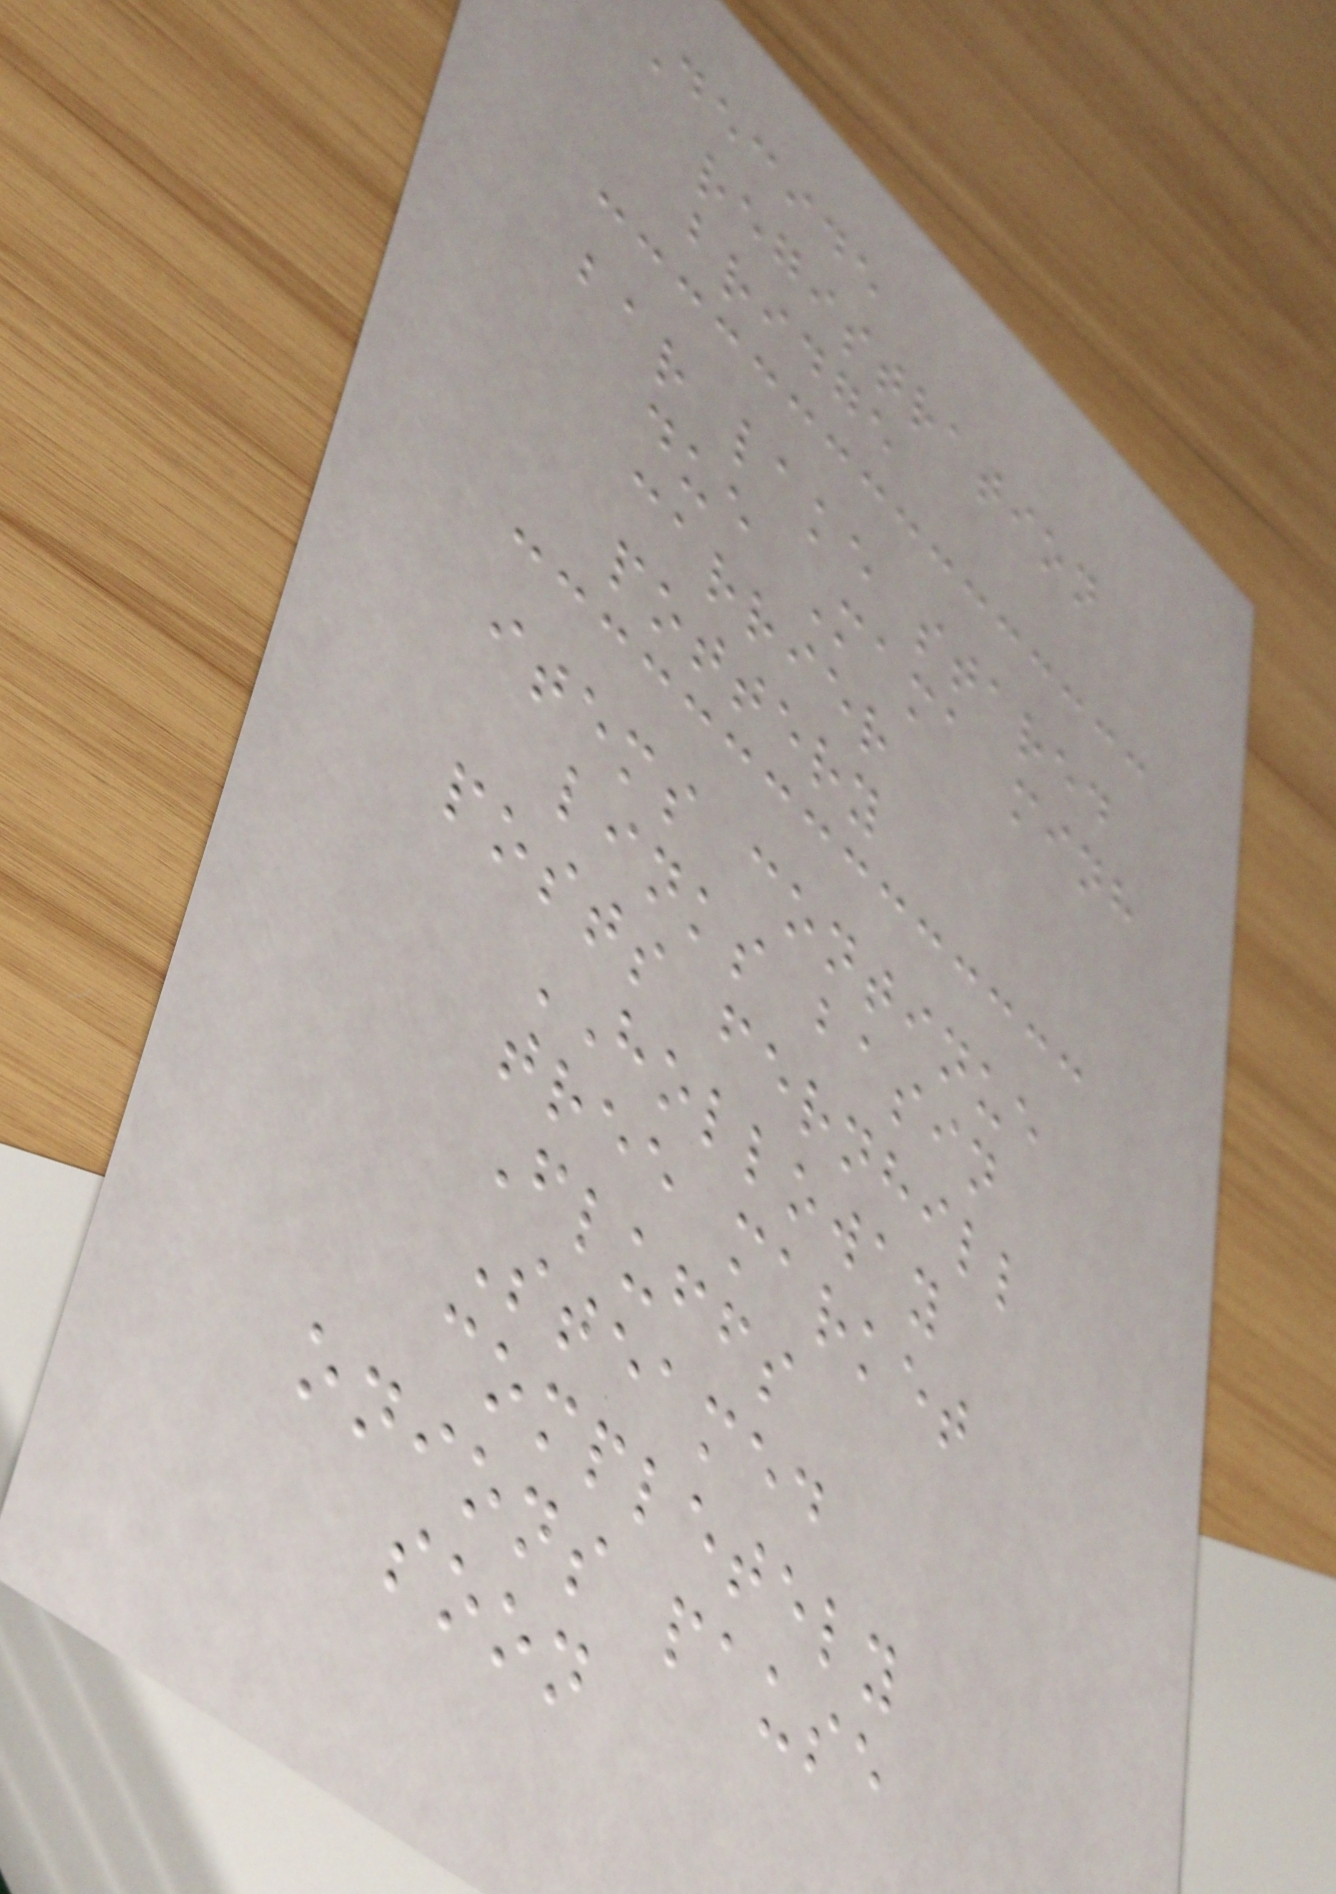Decide
registration
bridge
bar lake stared
due Mama minh
carrier
pottery
items continue
links basin
posts fernhill
HOLLOWAY
tree market
Fluffs
Steamed
completely
onions pause
soon
